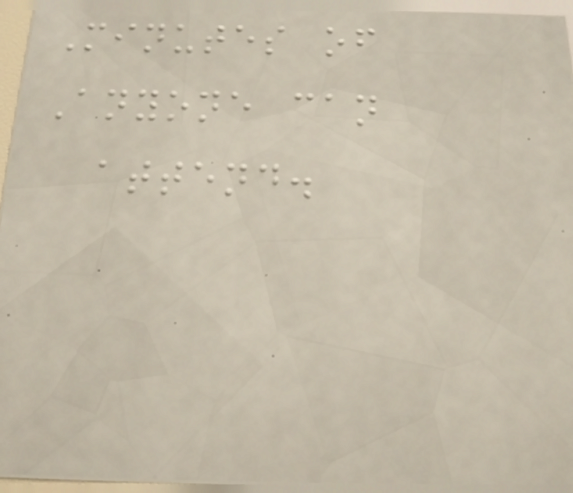Minutes of
Anyone can
attend.
